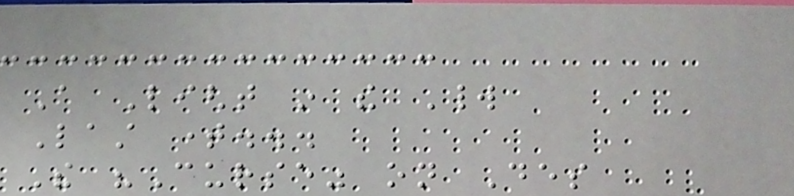A Light in the World
Last time...
The "Curse" on Des
